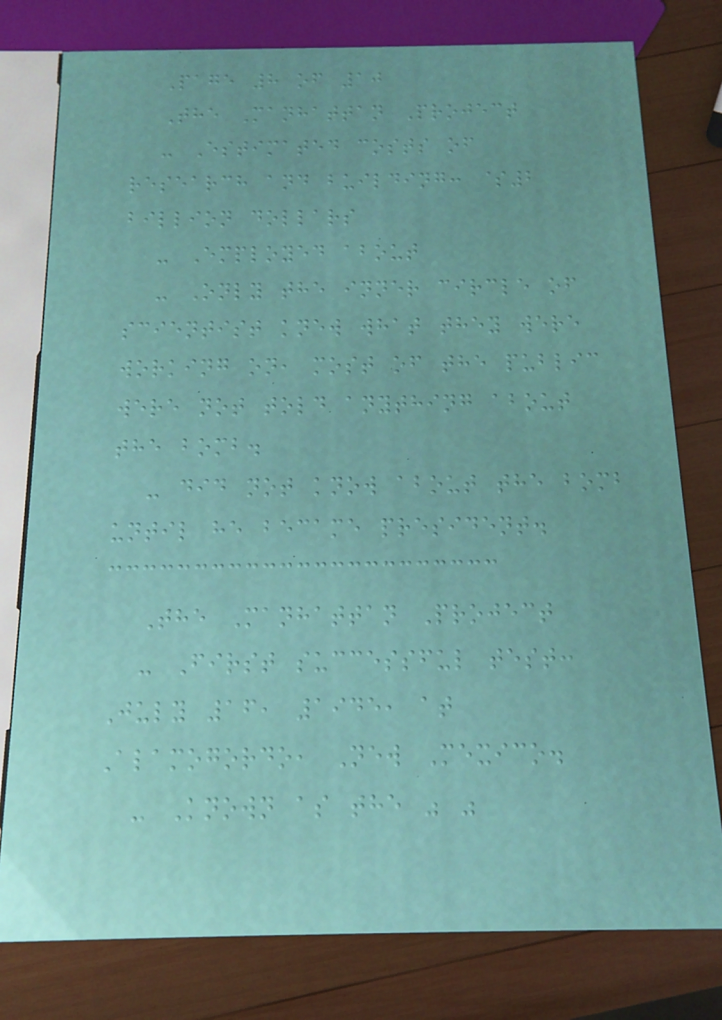Page 8 of 10
The Manhattan Project
- Estimated costs of
research and building: $2
billion dollars
- Employed about
- Only the inner circle of
scientist knew what they were
working on, most of the public
were not told anything about
the bomb.
- did not know about the bomb
until he became president.
The Manhattan Project
- First successful test:
July 16, 1945, at
Alamogordo, New Mexico.
- Known as the " "
